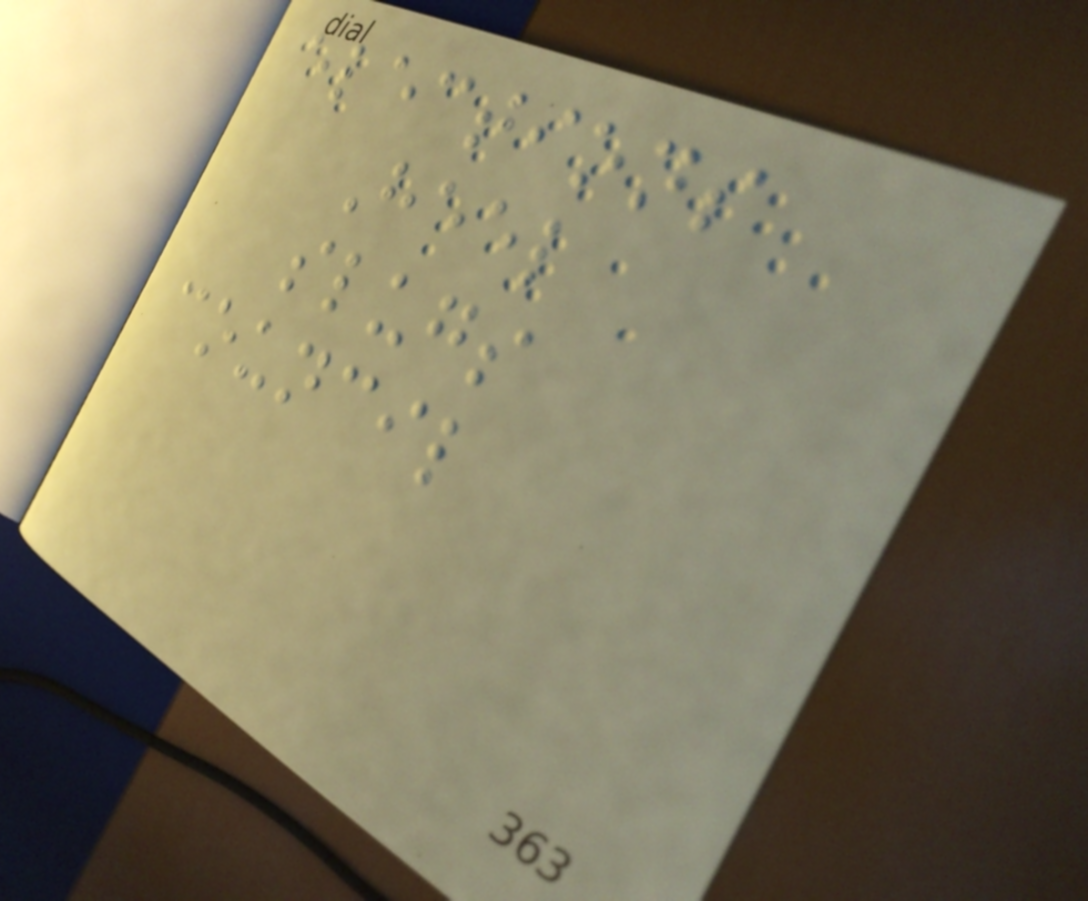elections
Heel
slugs
council
